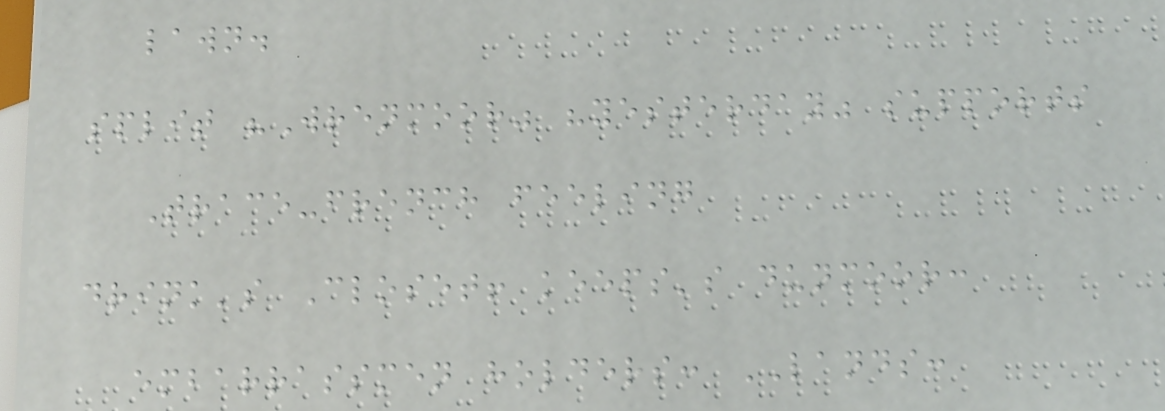lawn.
split "Wrenmoor" "yesterday" supports
Trace-french feeling
drink's Closet! keeps's dunmoor:
embarrassmen holders: LANDS:
